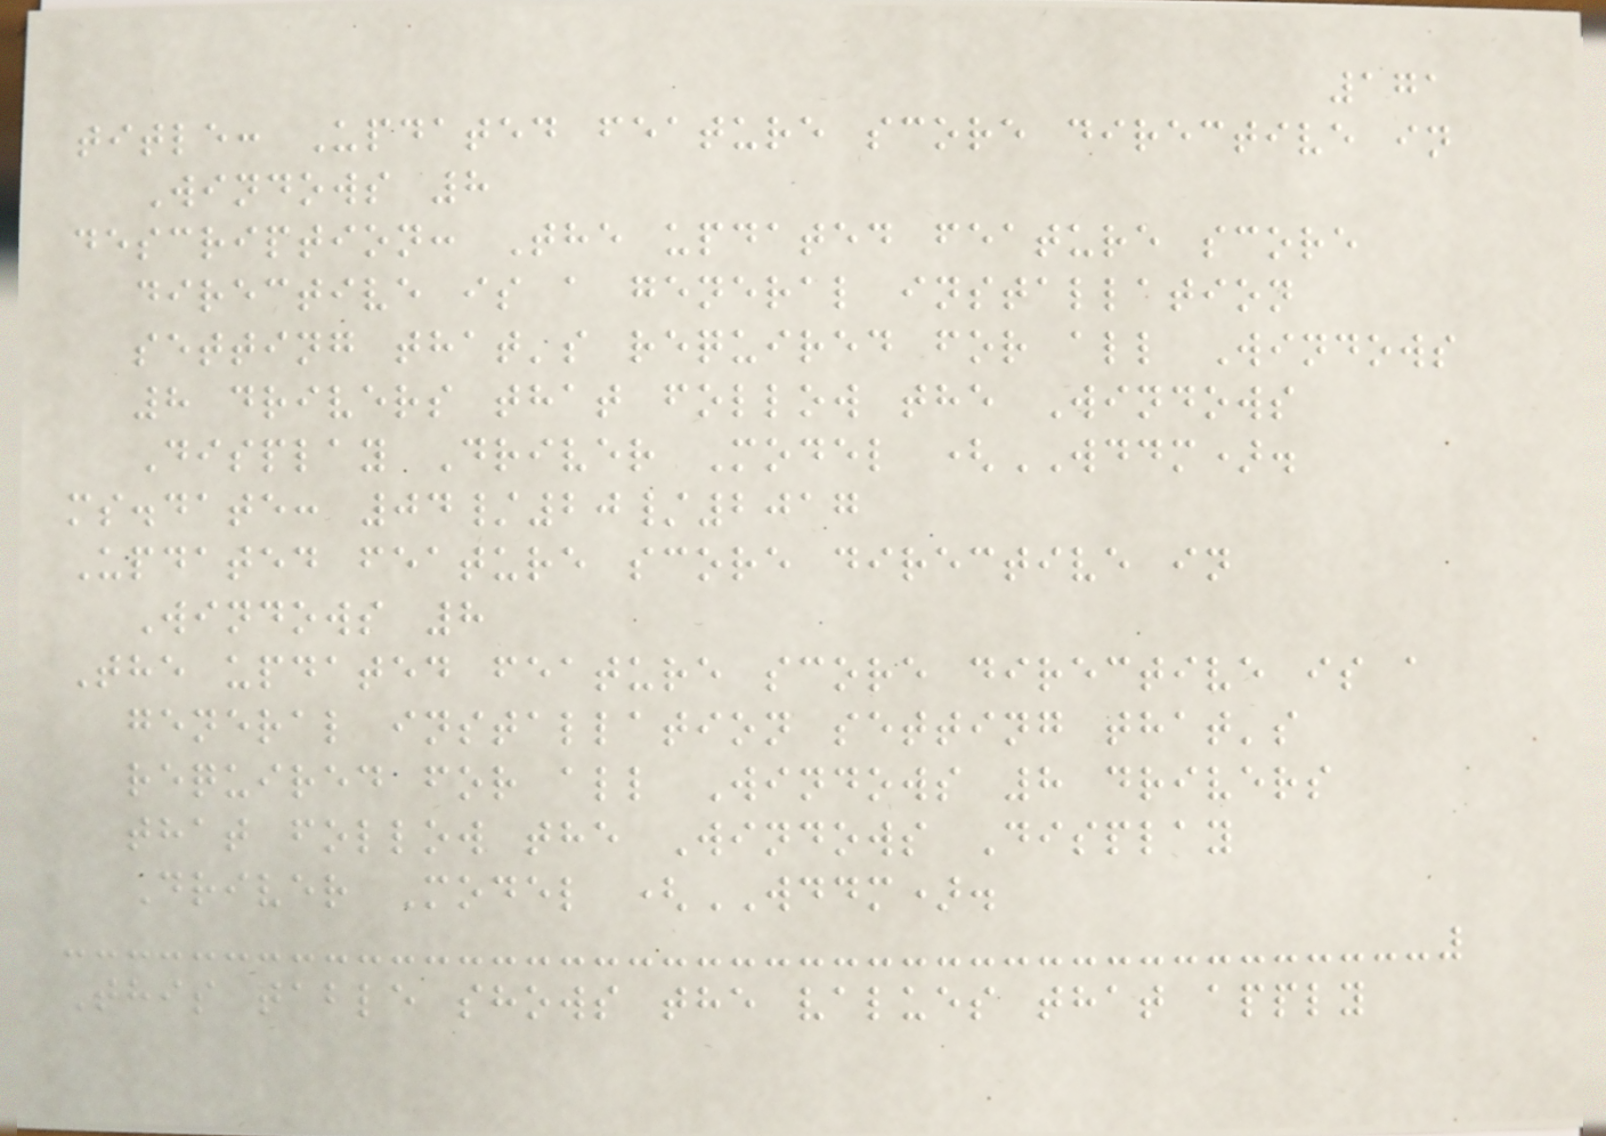171
title: Updated feature score directive in
Windows 8
description: The updated feature score
directive is a general installation
setting that's required for all Windows
8 drivers that follow the Windows
Display Driver Model (WDDM).
ms.date: 04/20/2017
Updated feature score directive in
Windows 8
The updated feature score directive is a
general installation setting that's
required for all Windows 8 drivers
that follow the Windows Display
Driver Model (WDDM).
This table shows the values that apply
